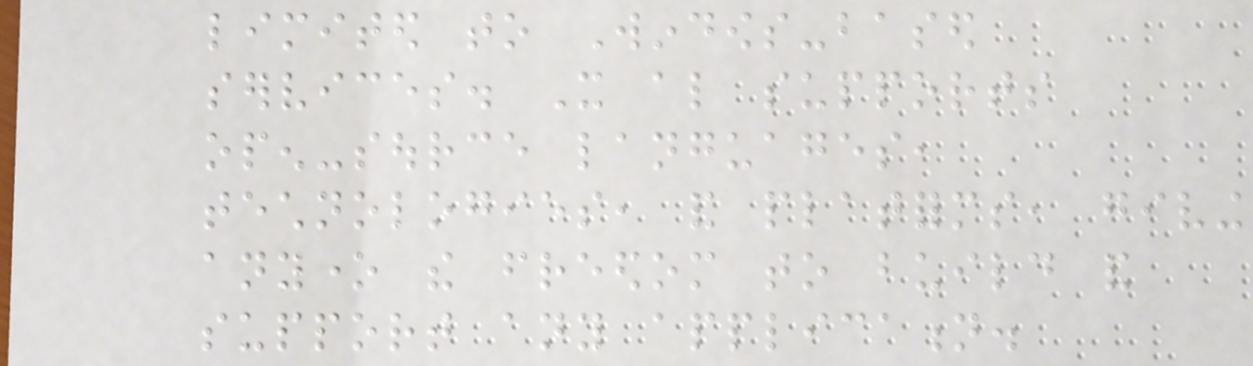limited to Windows-based
services. It also supports
open-source languages,
technologies, and platforms, giving
anyone the freedom to build and
support any application.
